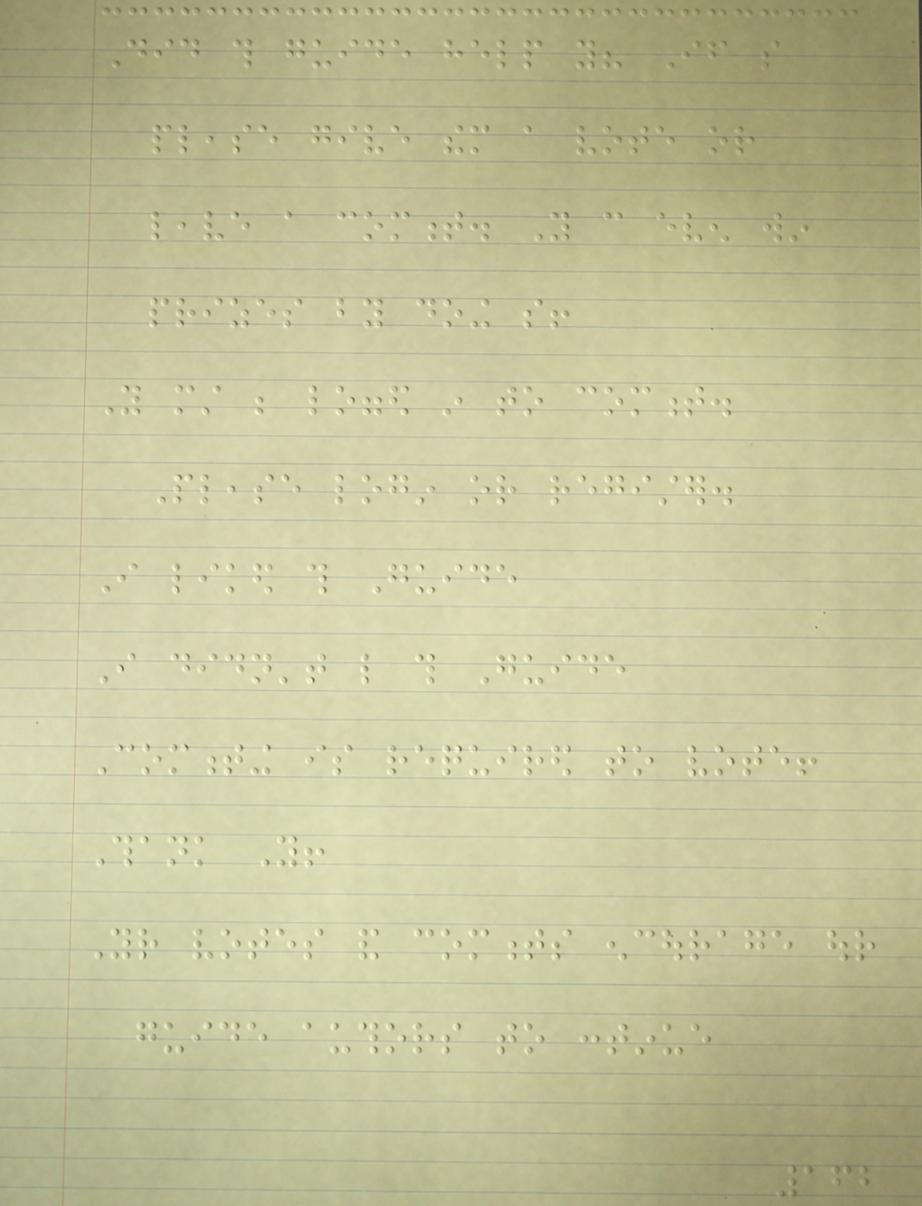Did this guide help you? If so
please give them a vote or
leave a comment. You can even win
prizes by doing so!
You must be logged in to comment.
Please login or register.
I liked this Guide
I didn't like this Guide
Commenting is required to vote!
Thank You!
Your votes and comments encourage our
guide authors to continue
162
